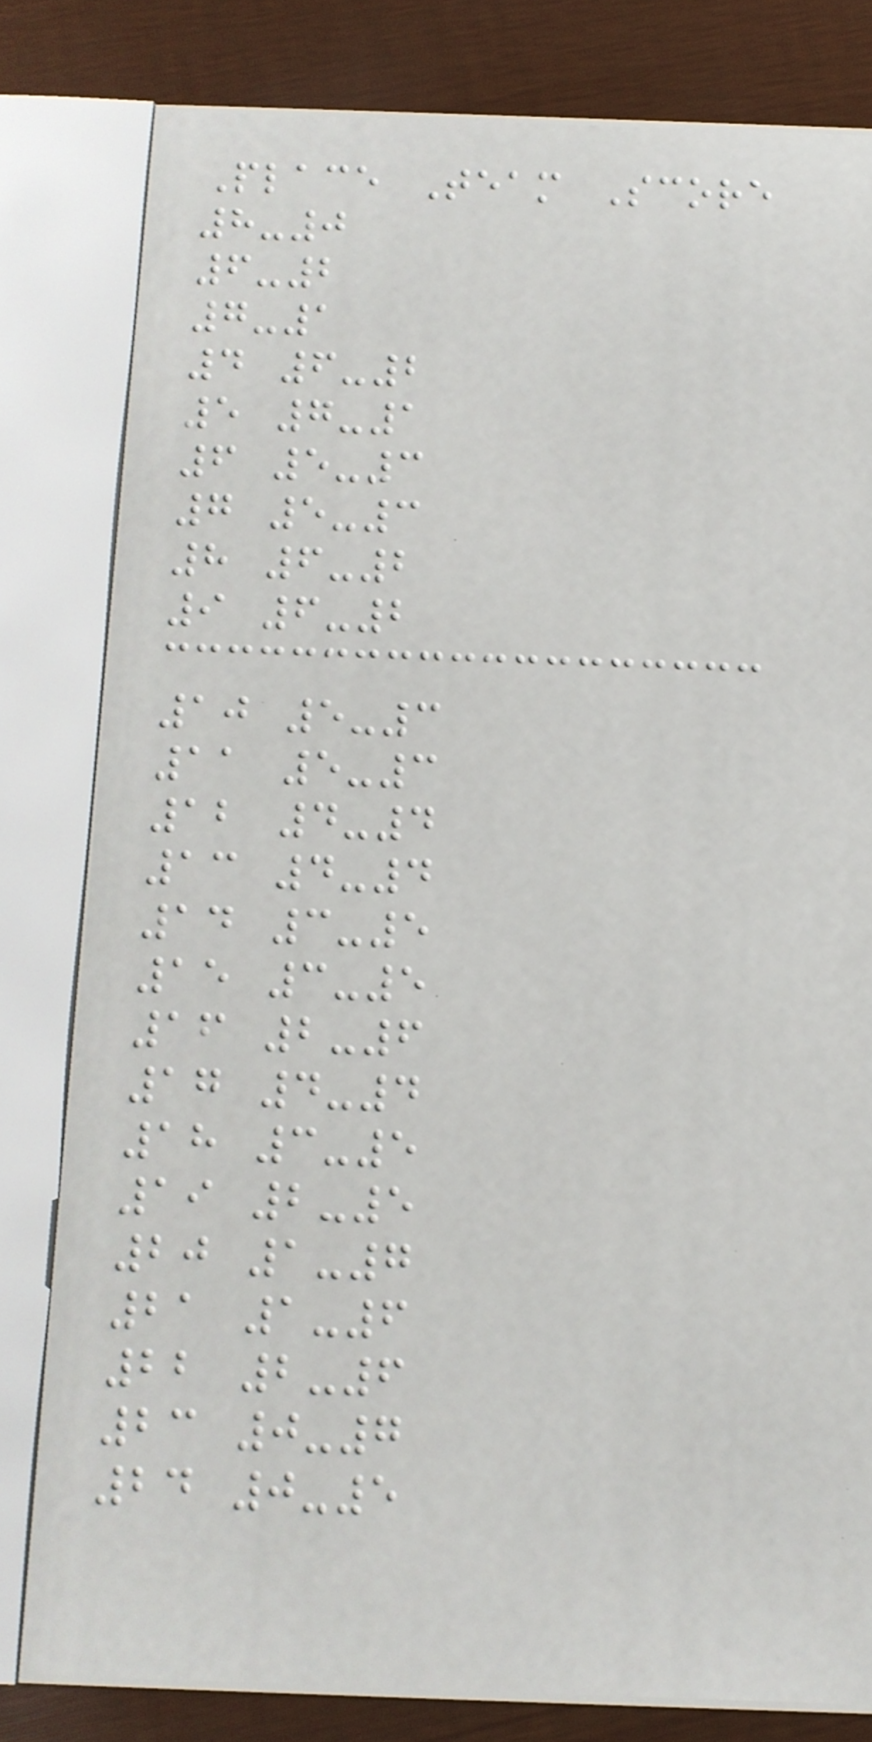Place Team Score
8-0
6-2
7-1
4 6-2
5 7-1
6 5-3
7 5-3
8 6-2
9 6-2
10 5-3
11 5-3
12 4-4
13 4-4
14 3-5
15 3-5
16 2-6
17 4-4
18 3-5
19 2-5
20 1-7
21 1-6
22 2-6
23 0-7
24 0-5
